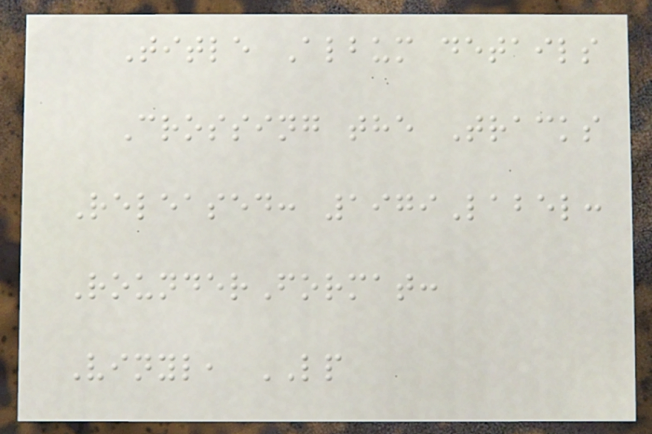Title Album details
Crossing the Tracks
Released: 1979Label:
RounderFormat:
Vinyl, LP
